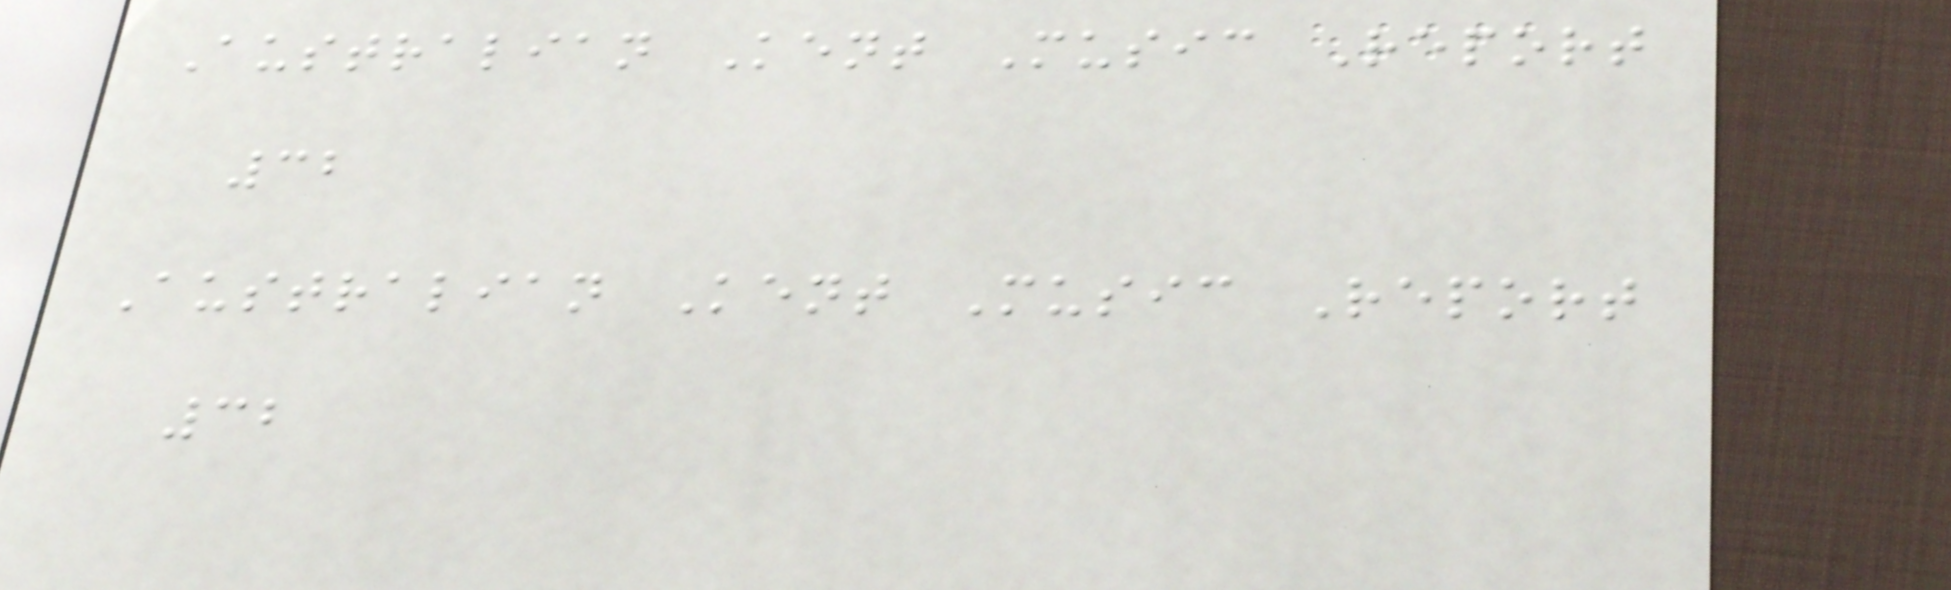Australian Kent Music Report
32
Australian Kent Music Report
32
